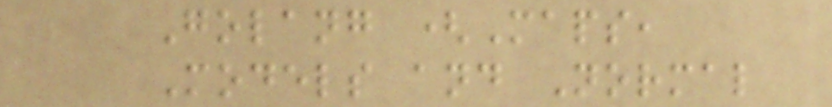Golang (Maps,
Models and Normal
